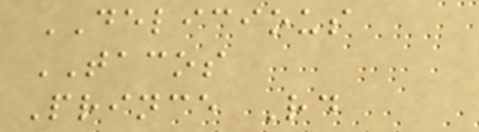DELICIOUS
TACOS
Prince Rd
